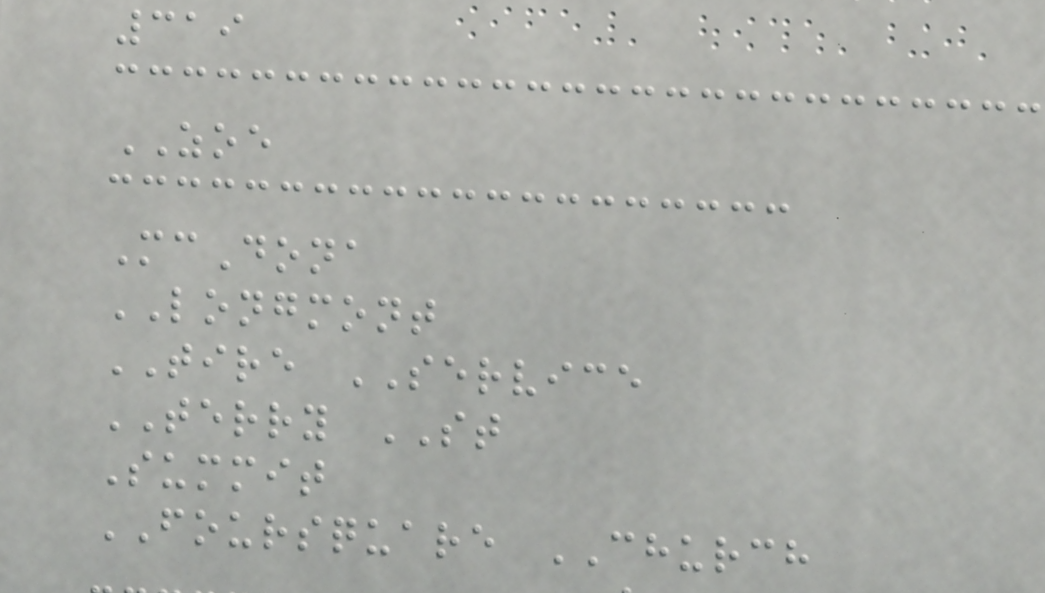319
ZOE
McDona
LONGMONT
TIRE SERVICE
TERRY ST
Summit
FOURSQUARE CHURCH
